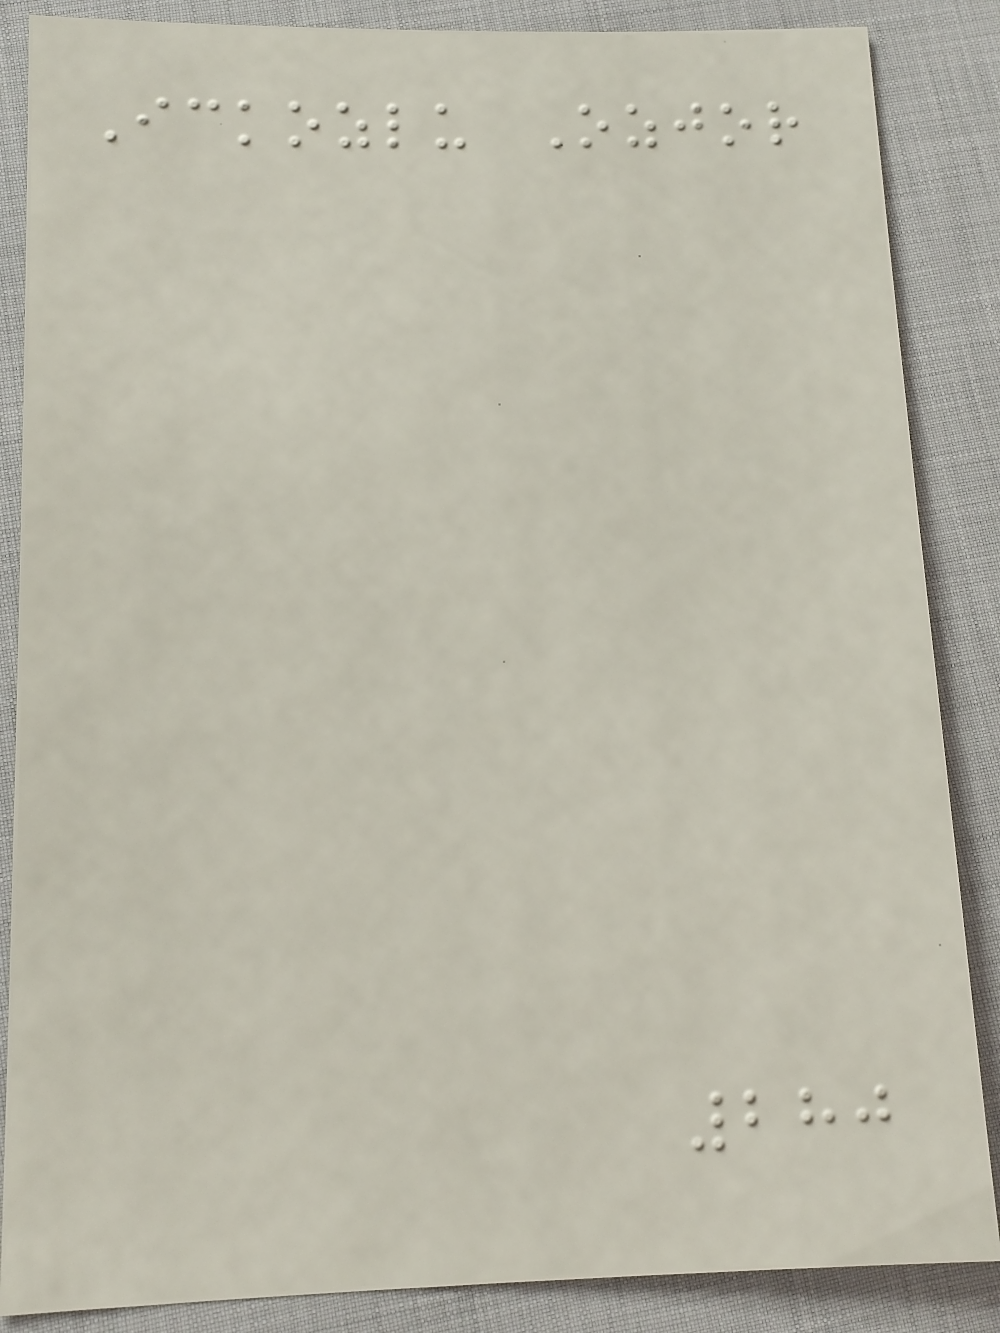Ickozlu Ozjor
280
